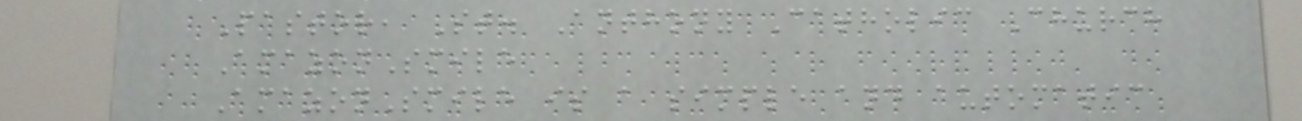Pastor, St. Anthony Catholic Church
AmazonSmile
AmazonSmile is a simple and automatic
